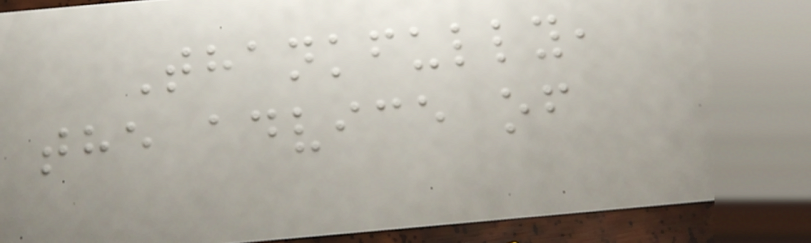Thankfully,
the advice of
